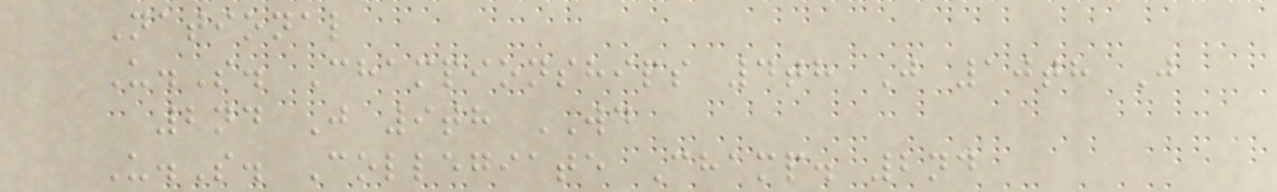National
U.S. Championships 4th J 10th J
2nd J 9th WD
U.S. Collegiate Champ. 2nd
